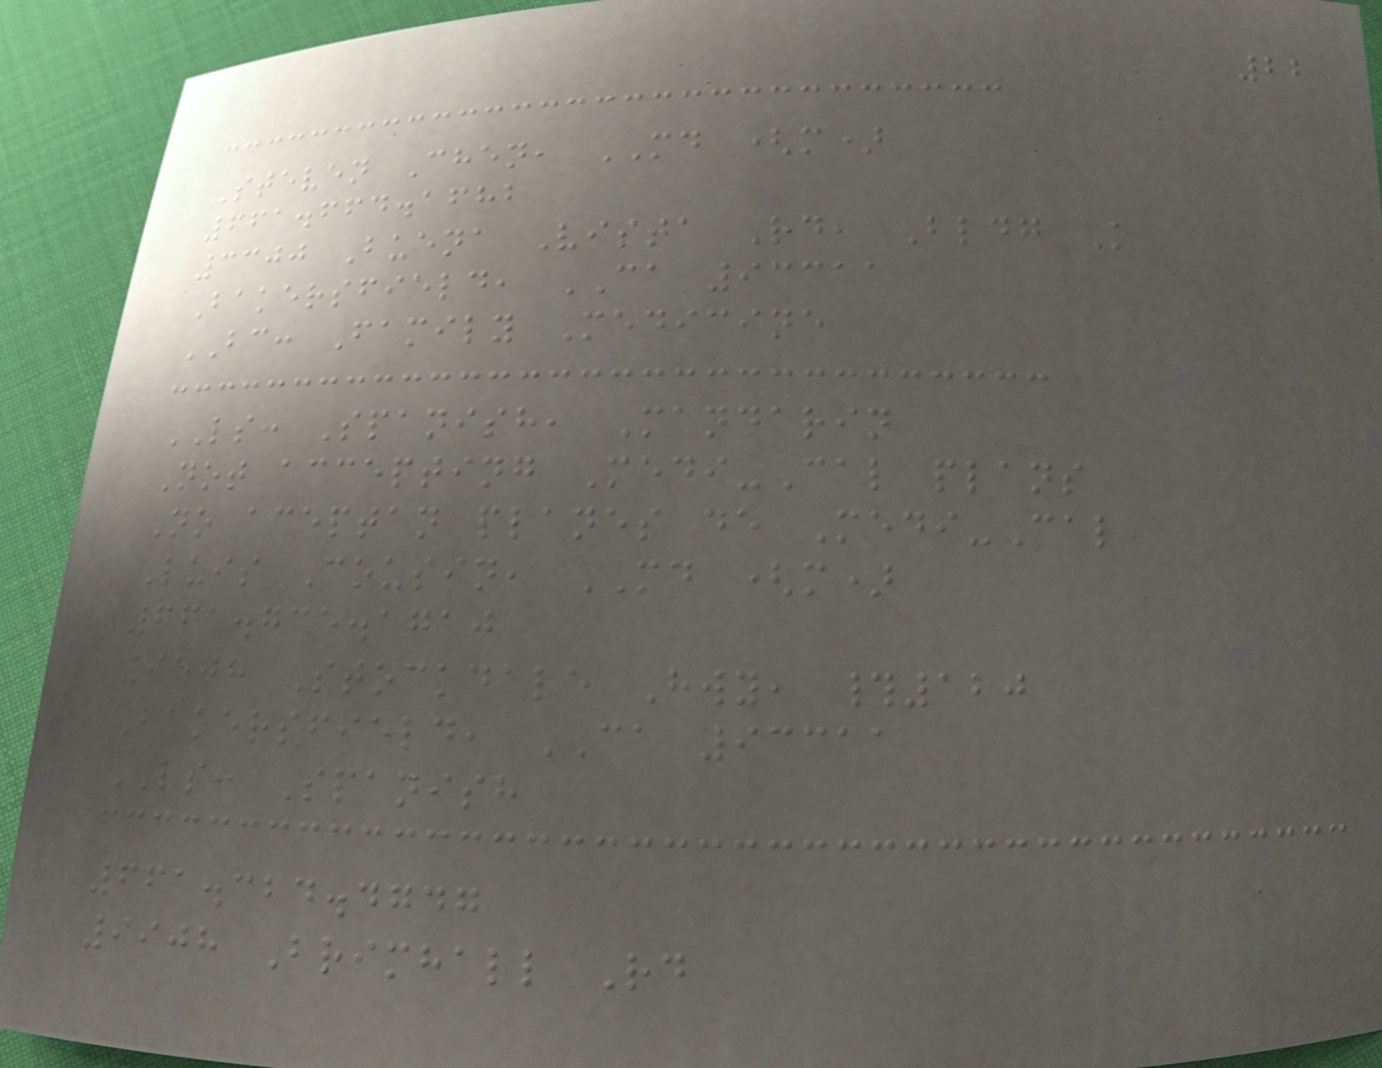22
Steven Chen, MD (m)
661.664.1682
3300 Buena Vista Rd, Bldg K
Bakersfield, CA 93311
BC: Family Medicine
LS: Spanish, Mandarin
Not accepting Medi-Cal plans
No aceptan planes de Medi-Cal
Luis Cousin, MD (m)
661.735.1710
9508 Stockdale Hwy, #120
Bakersfield, CA 93311
LS: Spanish
661.324.4747
9908 Brimhall Rd
